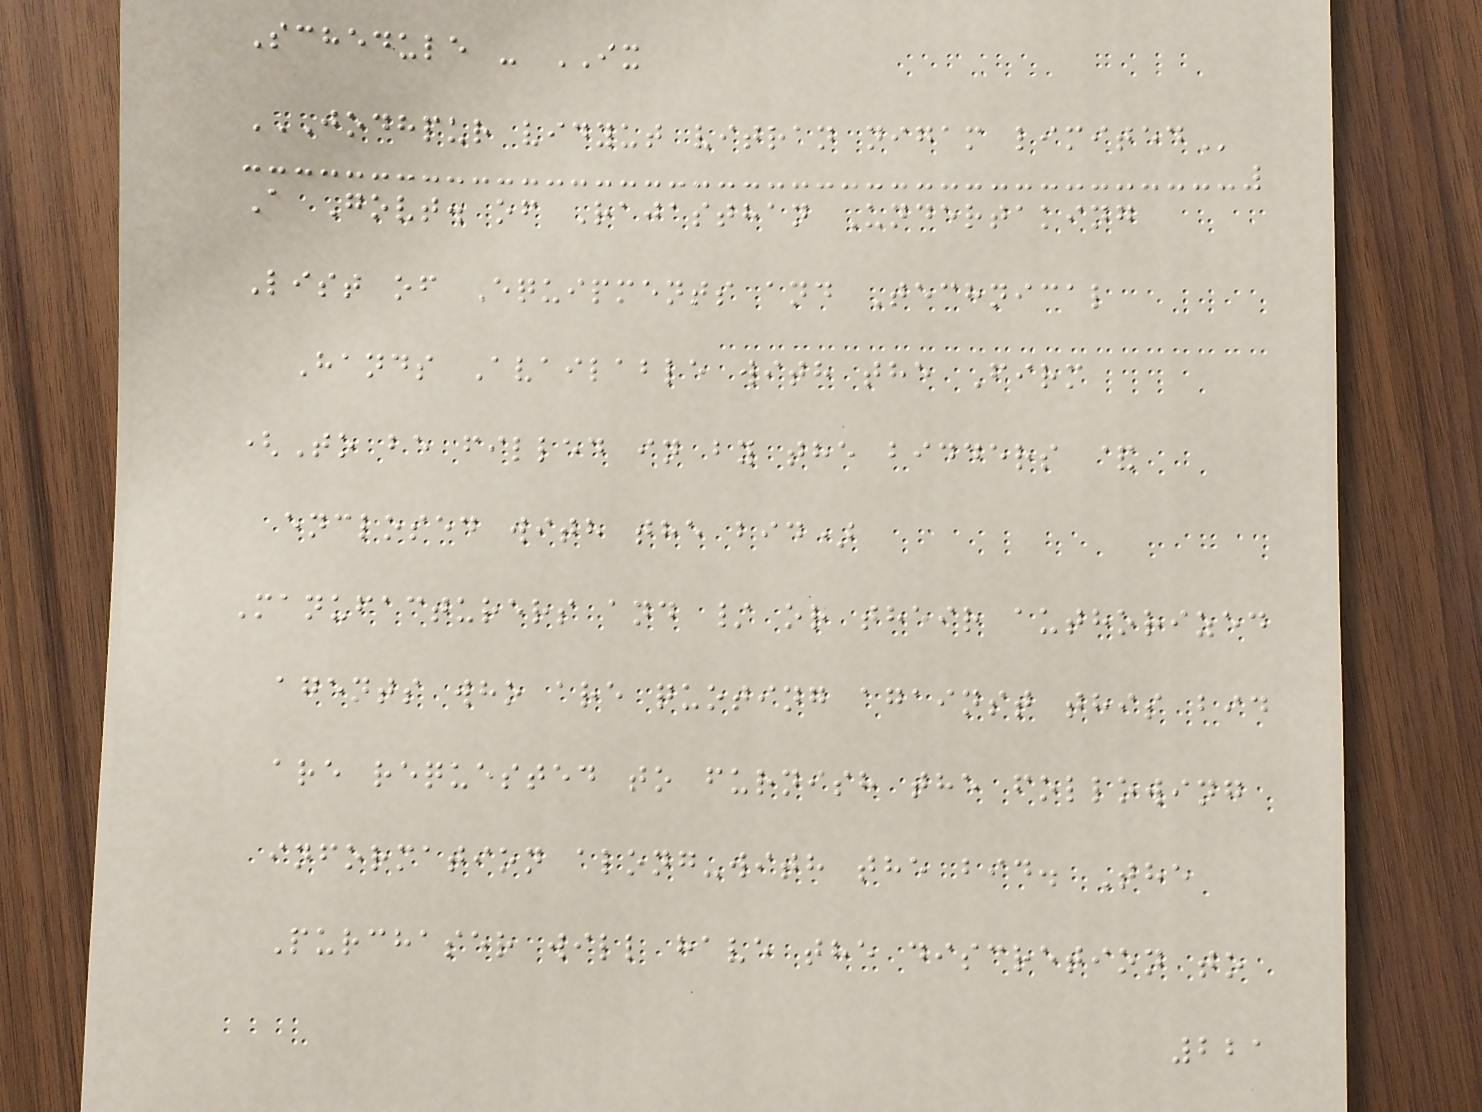Schedule - IX
JODHPUR VIDYUT VITRAN NIGAM LIMITED
A Govt. of Rajasthan Undertaking
List of Equipments and Technical
Hands Available with the Firm
(To be filled in by the bidders &
enclosed with the bid)
Manufacturers and / or their authorized
agents who are quoting against this bid
are requested to furnish the following
information along-with the bid. The
Purchaser will have the discretion to
221
